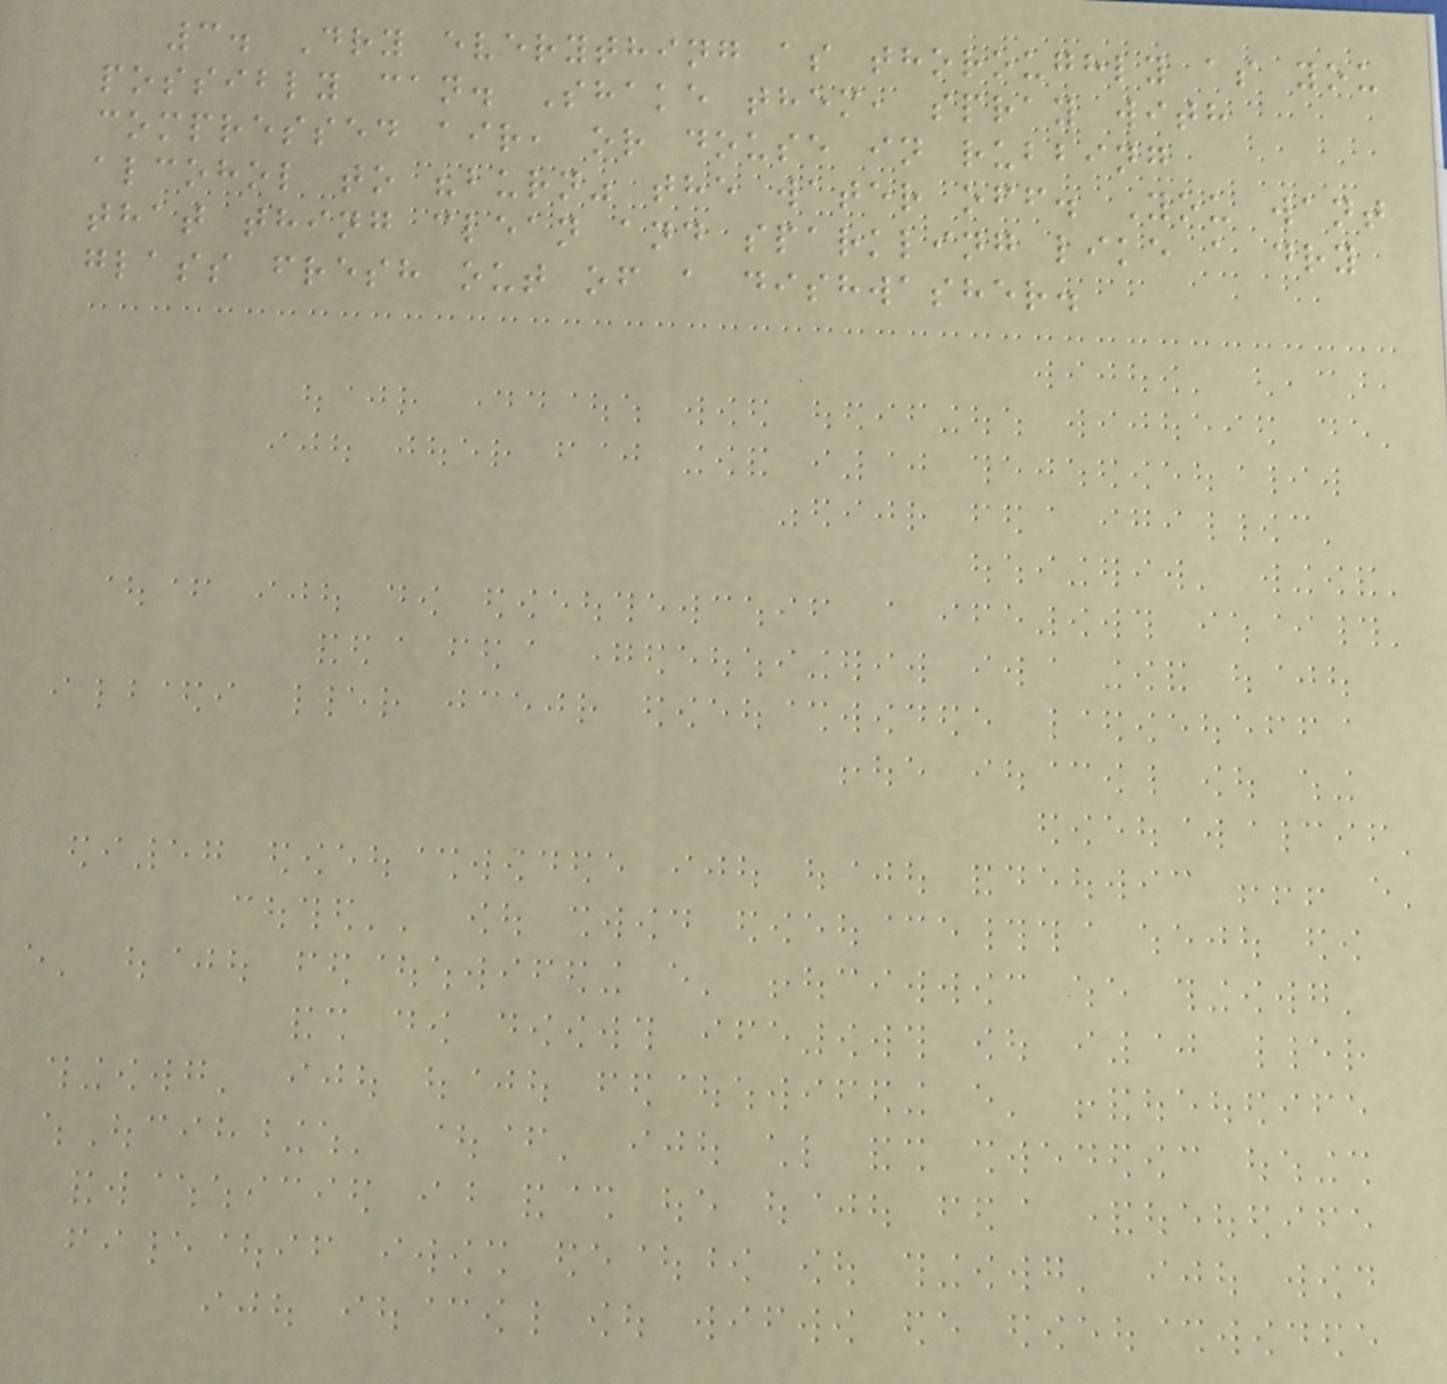3. Dry everything as thoroughly as you
possibly can. Shake them, spray with
compressed air, or douse in rubbing
alcohol to "burn" the water off. You want
that thing clean and sparkling like a dry
glass fresh out of a dishwasher.
